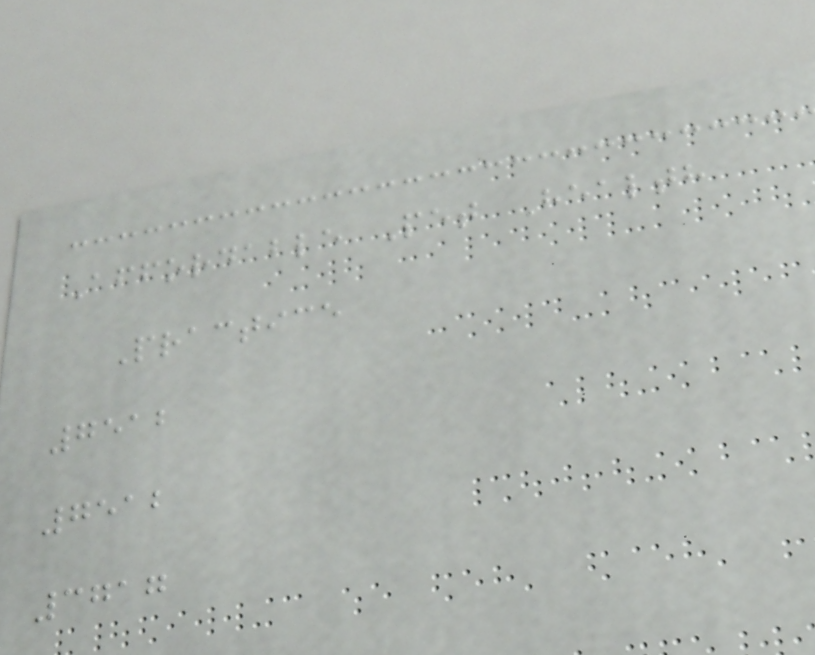Affordable Pet Health
Practice
7512
7512
3717
